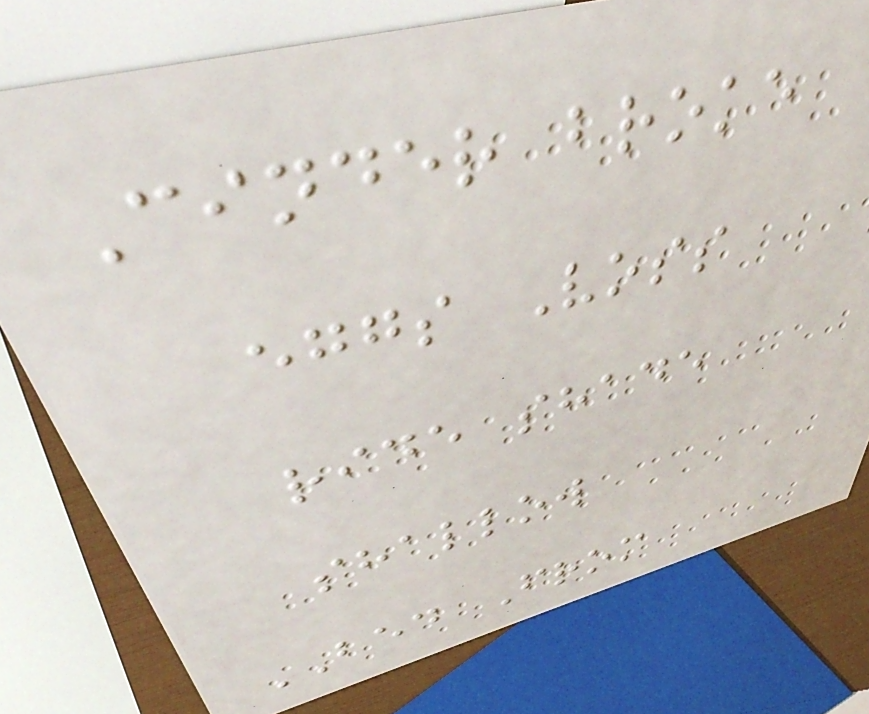Cinder broke
eggs Voss
ride shade
shallow
BED From
